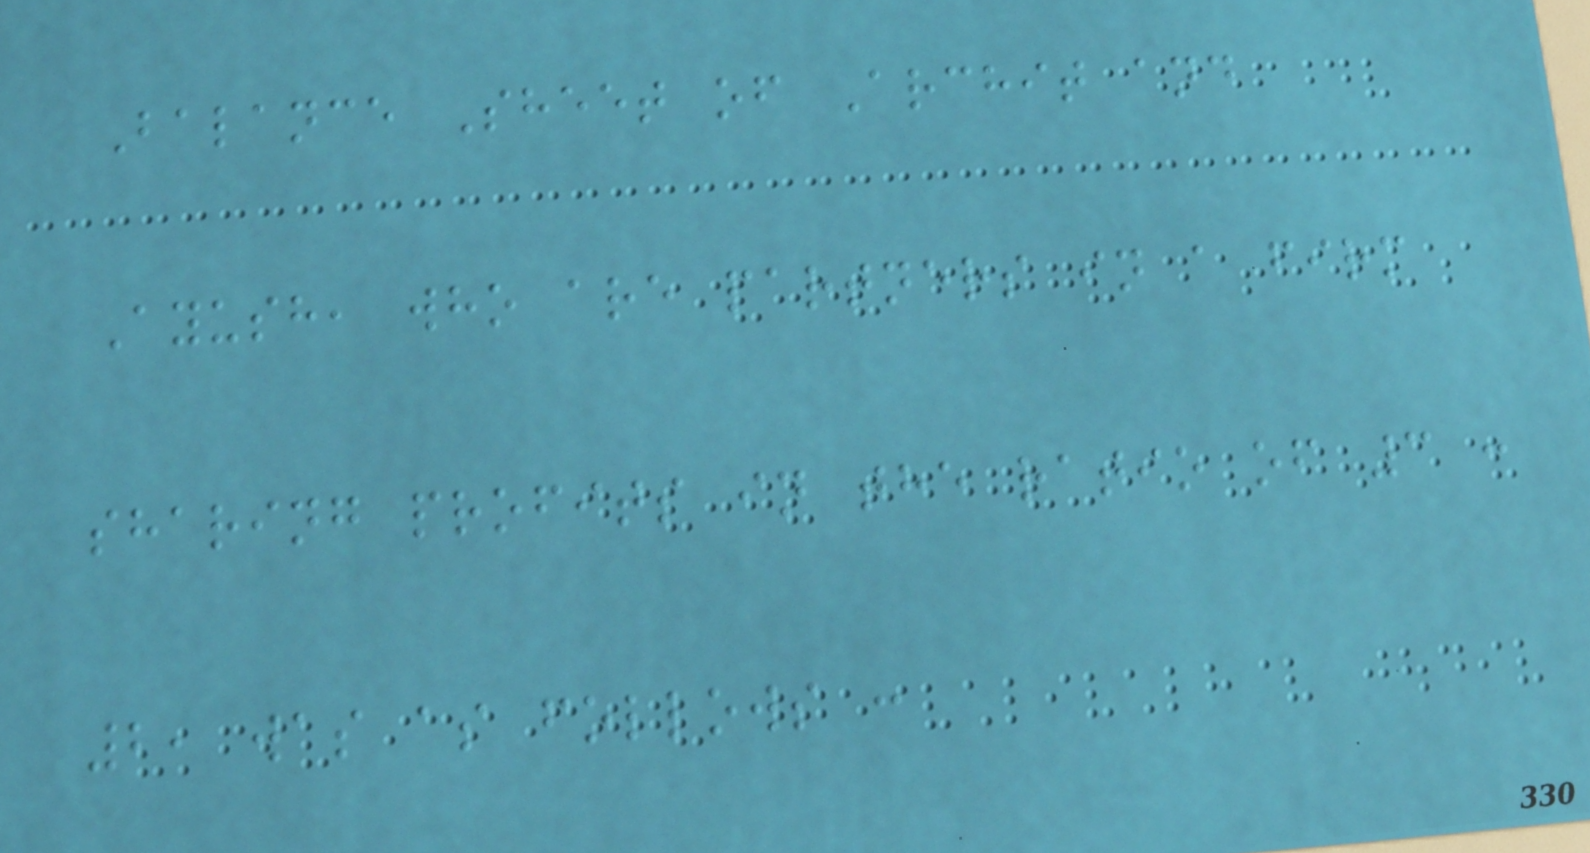Balance Sheet of Archit and
Ayush, who are partners in a firm
sharing profits in the ratio of 3 :
2, was as follows :
